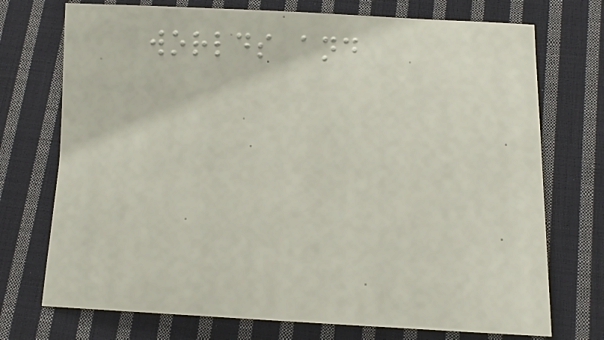worlds and
